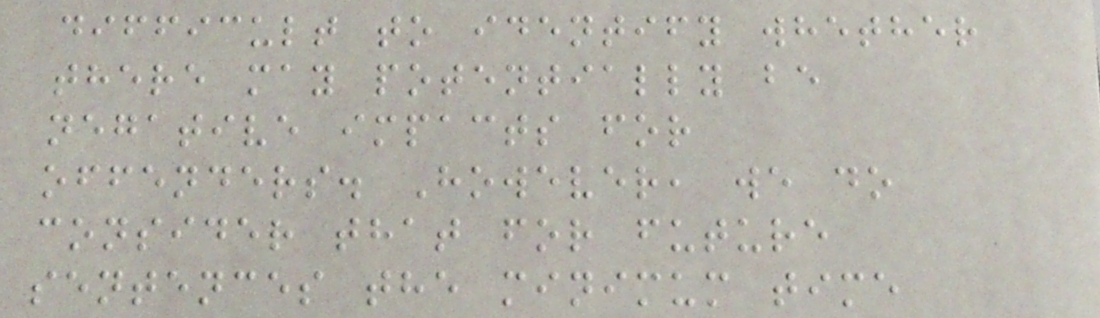difficult to identify whether
there may potentially be
negative impacts for
offenders. However, we do
consider that for future
sentences the minimum time
